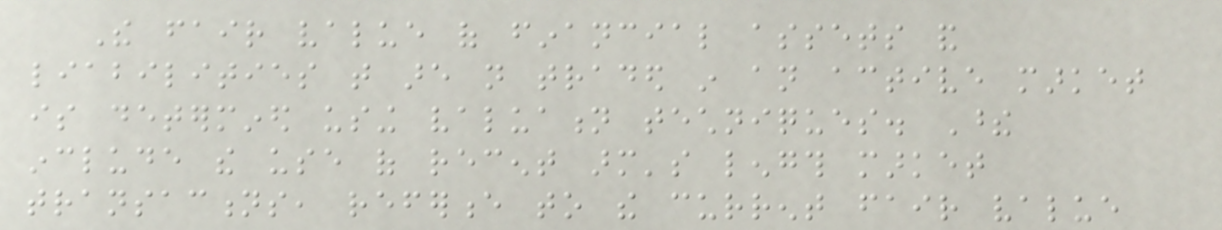The fair value of financial assets and
liabilities that are not traded in an active market
is determined using valuation techniques. These
include the use of recent arm's length market
transactions, reference to the current fair value
